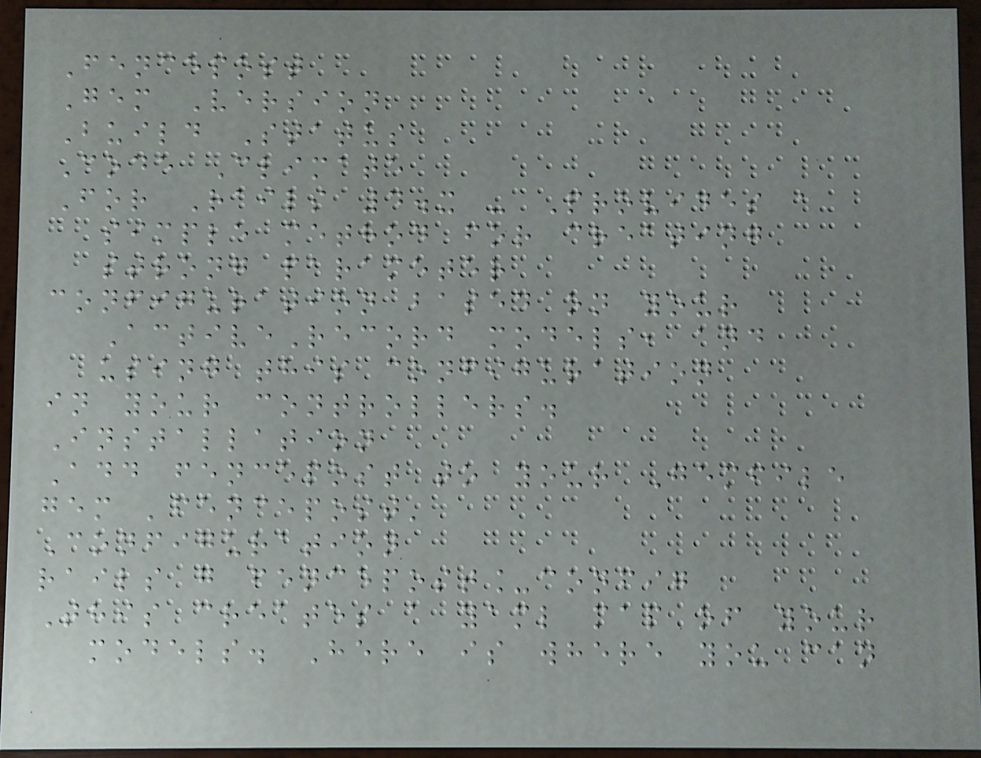Fencepost
Gem Version
Build Status
Code Climate
For Rails 4.x - Provides a
simple method for creating
strong parameter
configuration based on your
ActiveRecord models, and
using this configuration
in your controllers.
Installation
Add fencepost to your Gemfile
gem 'fencepost'
Configuration
rails g fencepost_config
This creates a yaml map of your
models. Here is where you can
